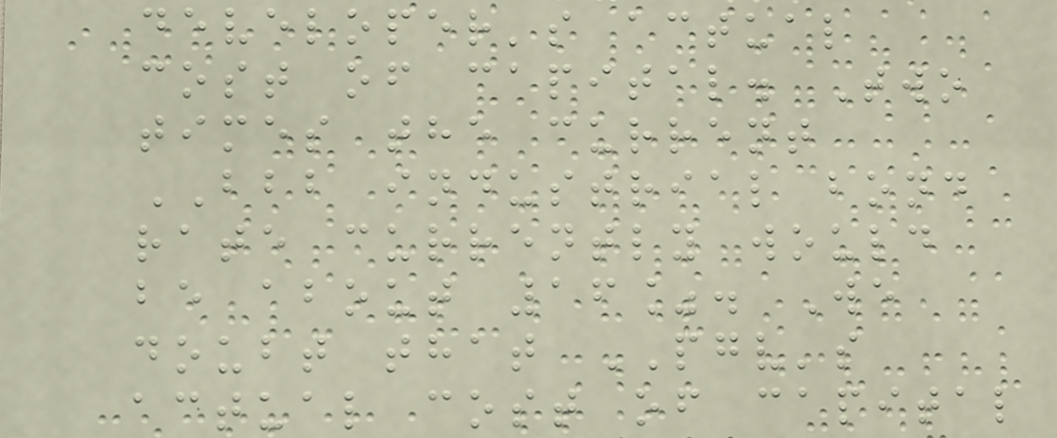developer's actual
cost of capital. Two
times the current
BBB industrial bond
rate currently would
be about 16%. We
doubt that PGV's
actual cost of capital
